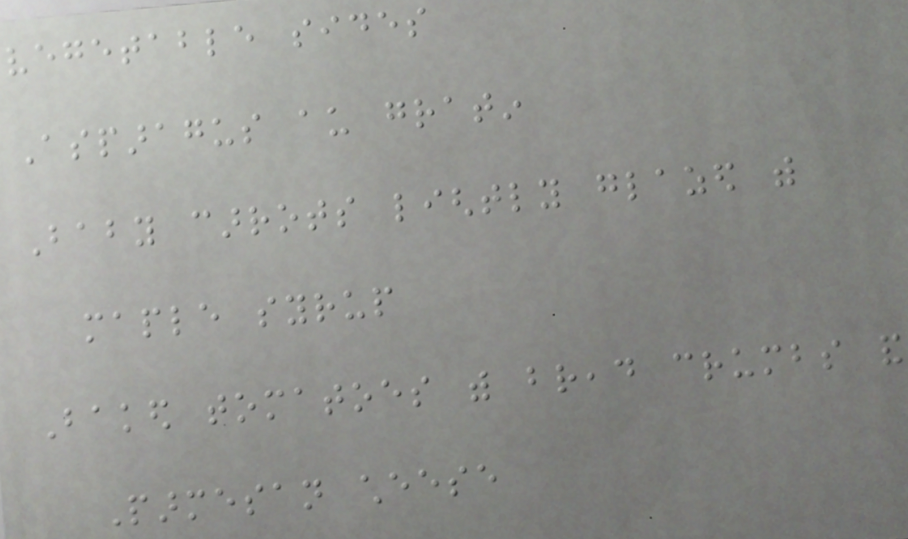vegetable sides
Asparagus au gratin
Baby carrots lightly glazed with
maple syrup
Baked tomatoes with bread crumbs and
Parmesan cheese
